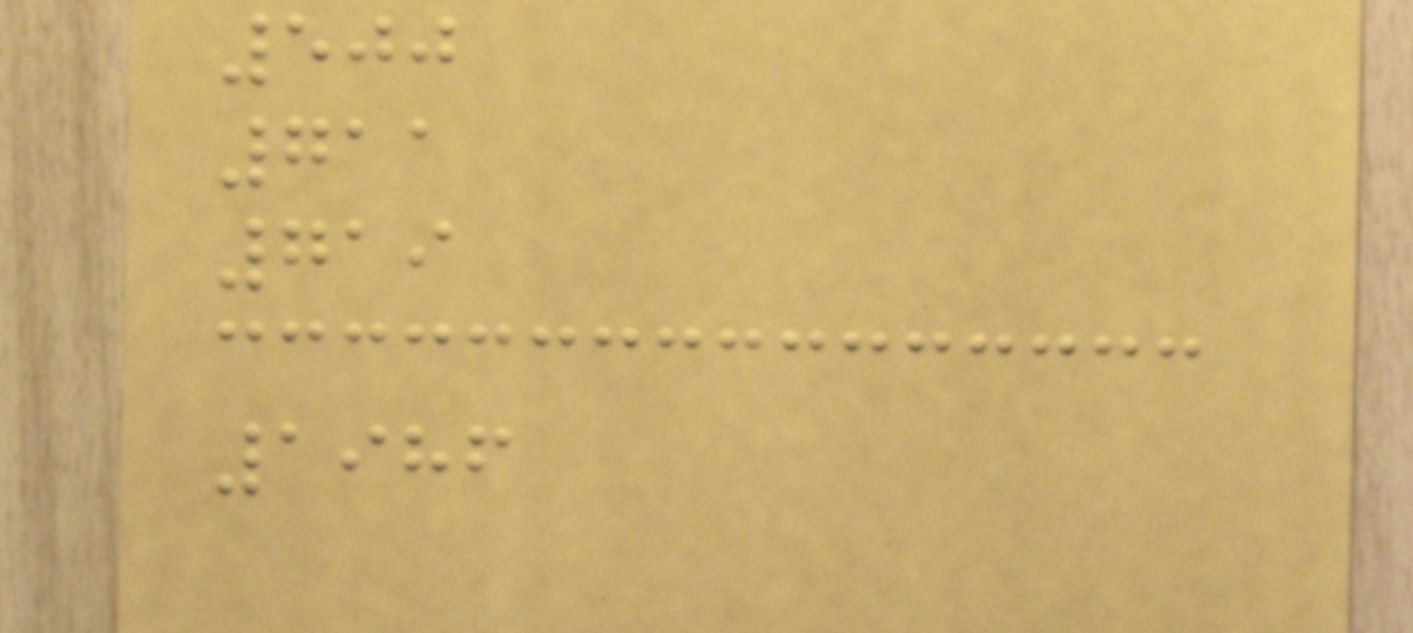500
711
719
1986
